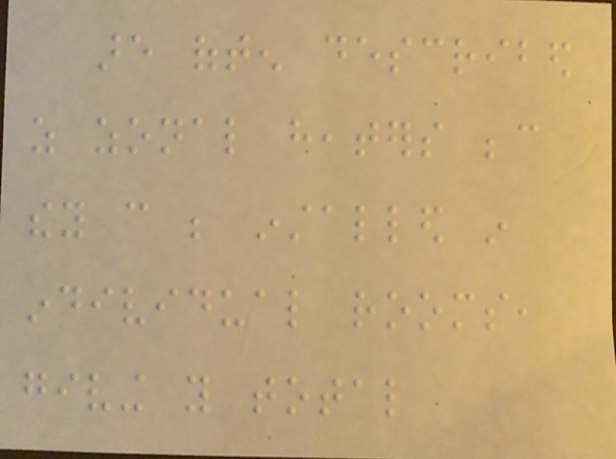are often described
as zonal heaters because
they can be installed in
individual rooms,
giving you total
